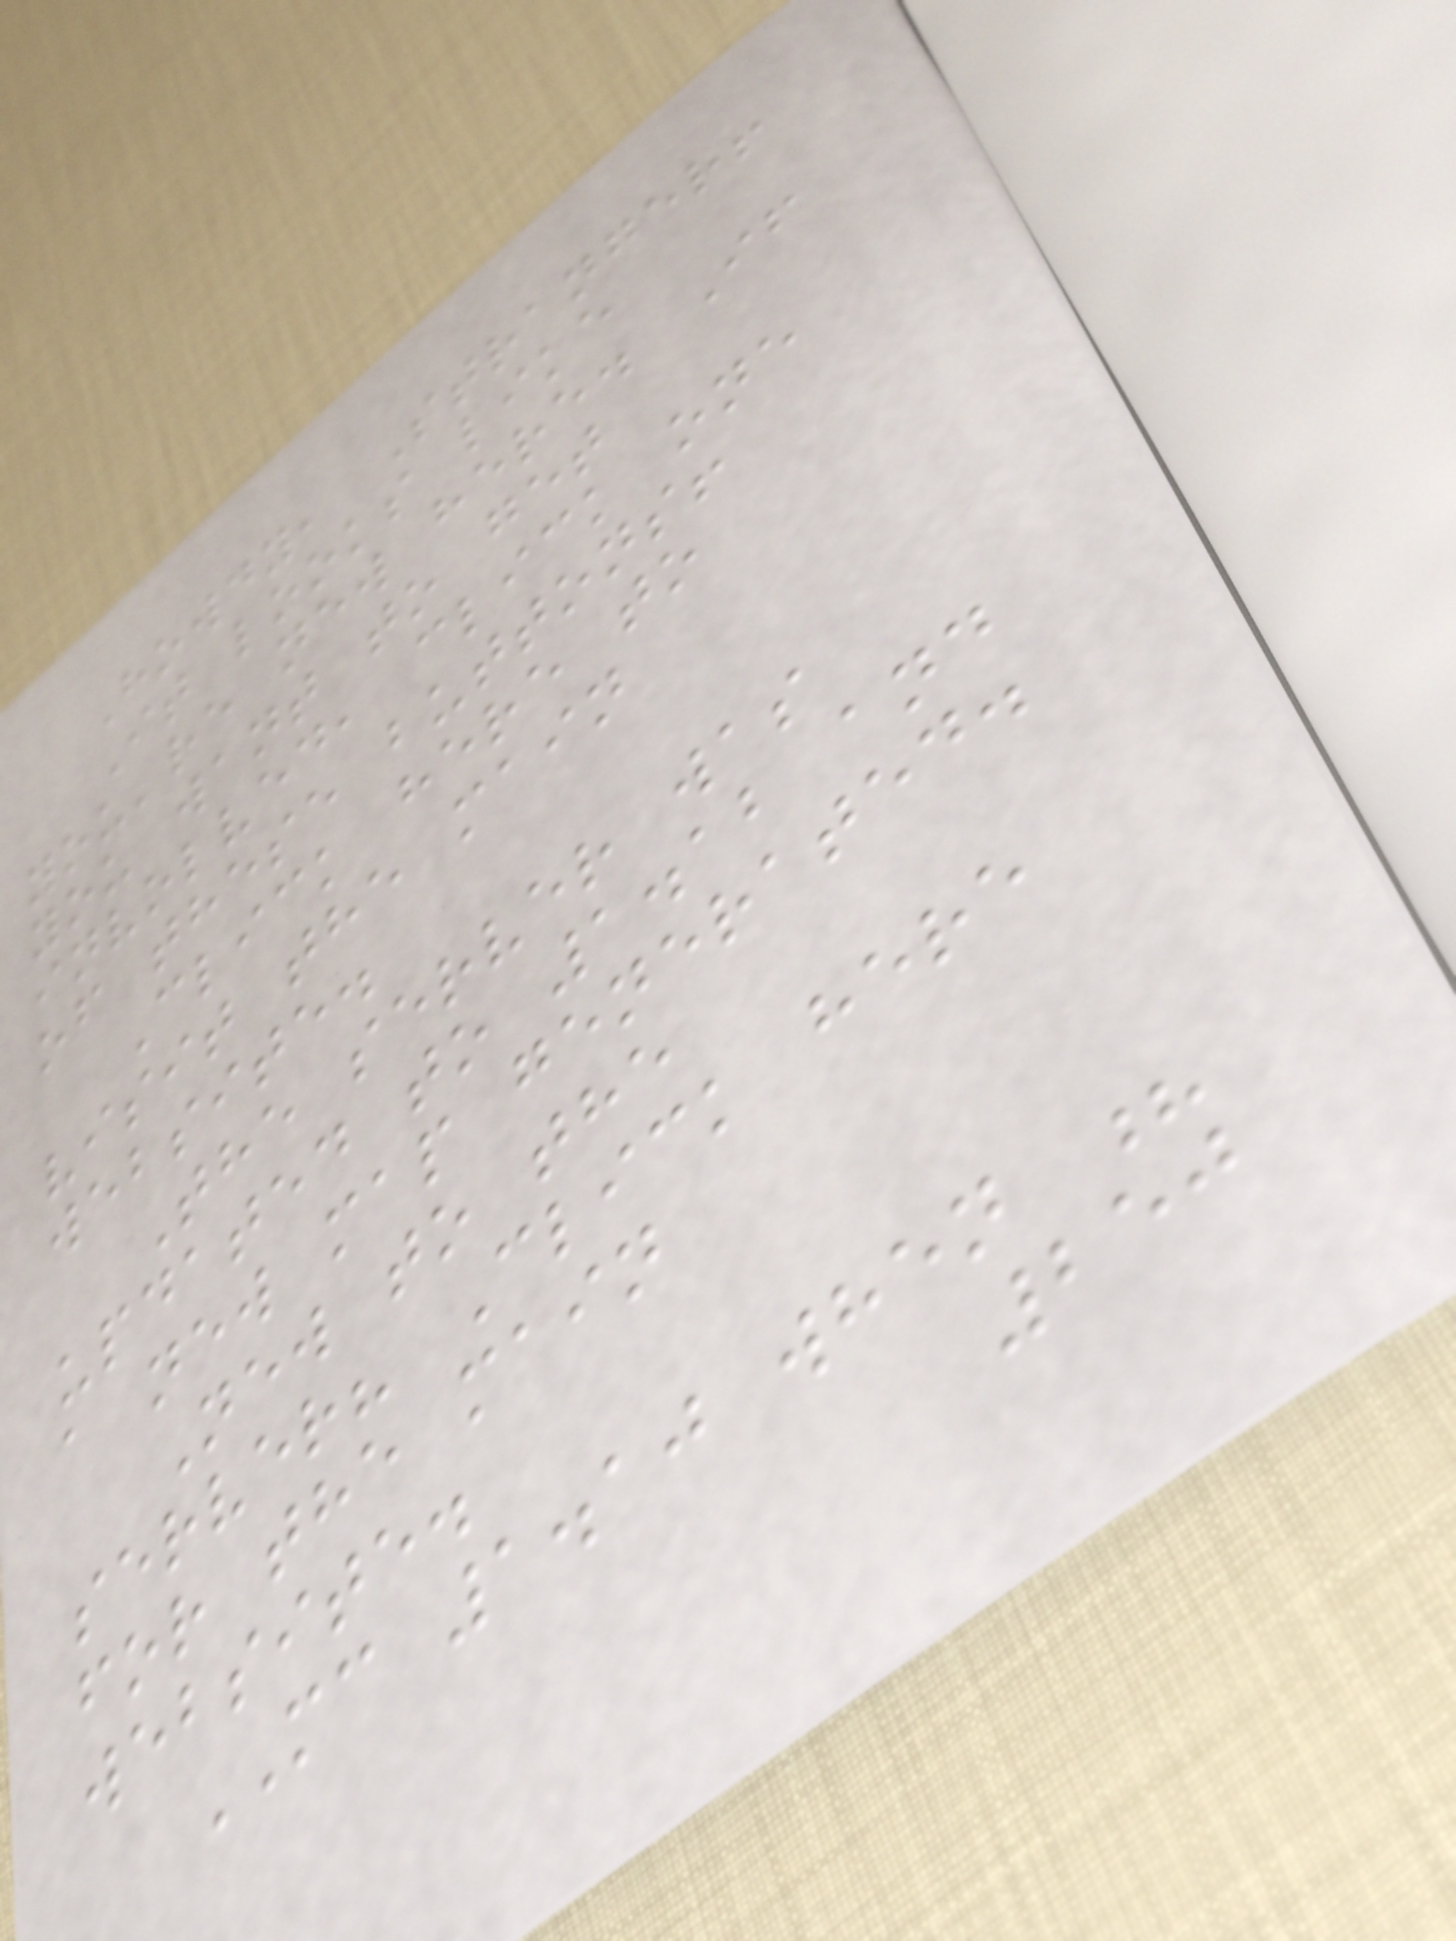Howdy, Stranger!
It looks like
you're new here. If
you want to get
involved, click one
of these buttons!
Click here to
visit the main
website.
The server was
updated to 1.12 and
a new map generated.
New to the
server? Click here
for the main
website.
MC 1.10 when ?
250
